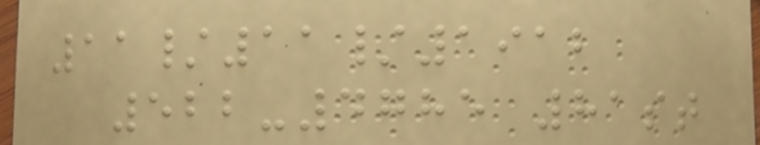11/11/1912
522-4785 81st
